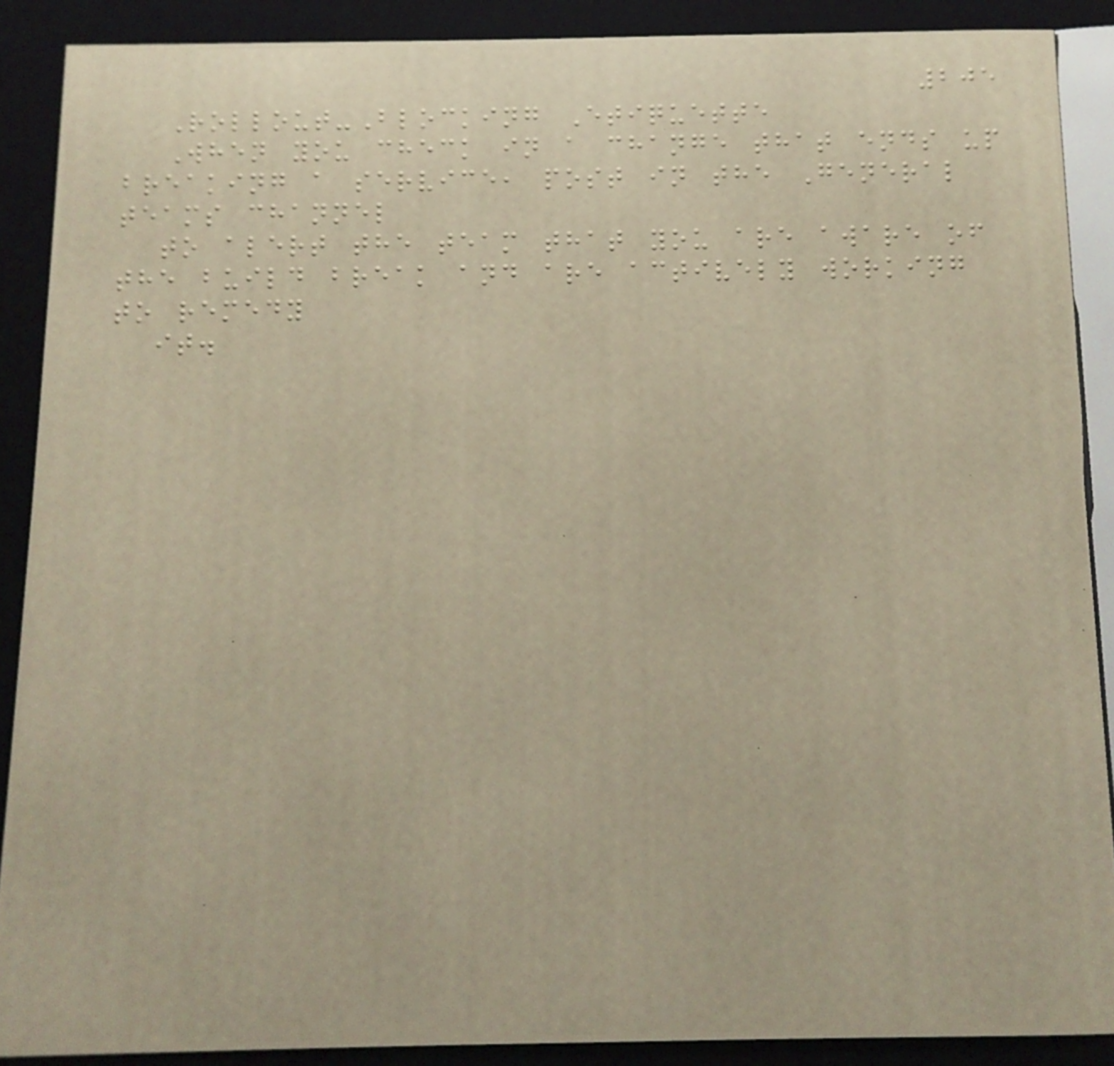205
Rollout-Blocking Etiquette
When you check in a change that ends up
breaking a service, post in the General
teams channel
to alert the team that you are aware of
the build break and are actively working
to remedy
it.
